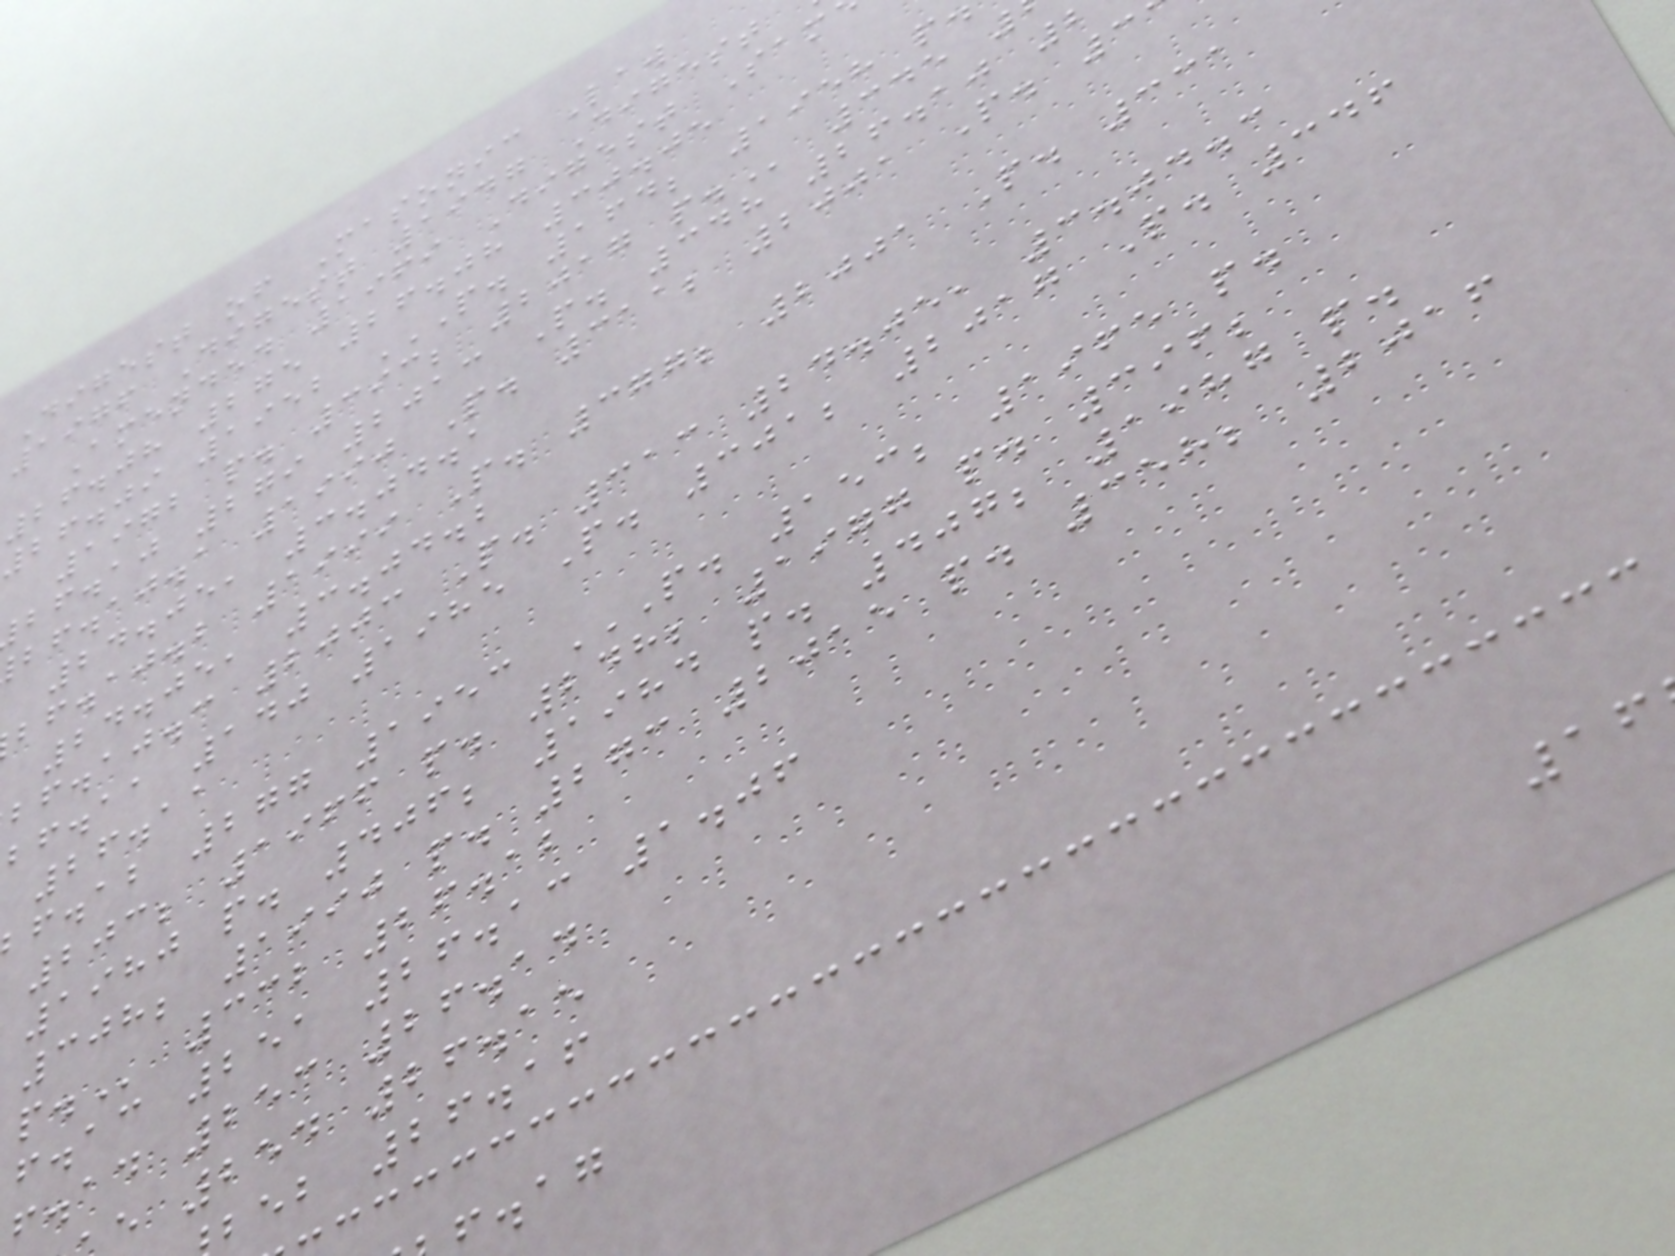Digest of Masonic Law
1976 Digest 1947 Digest
Amended 1969 Digest Sam
26.08 275 26.08 30.05
1972 p. 393; 2017
bf.aj 279 2013 P. 348 26.10
bf.aj.a 1990 P. 311; 2001 P. 3
24.05, 3.04.1
bf.aj.b 1999 P. 377; 2001 P. 331
24.05, 3.04.2
bf.aj.c 2003 P. 313 24.05, 3.04.3
bf.aa 140 1985 P. 301; 2017 P. 346
26.11
203; 1966 p. 248; 1977 p. 396;
1980 p. 406; 1984 p. 407; 1987 p.
308; 1990 p. 273 2015 p. 358; 2016
332 26.12
f.ac 251 26.13 1.06
f.ad 253 26.14
e 254 26.15
beb 26.16
